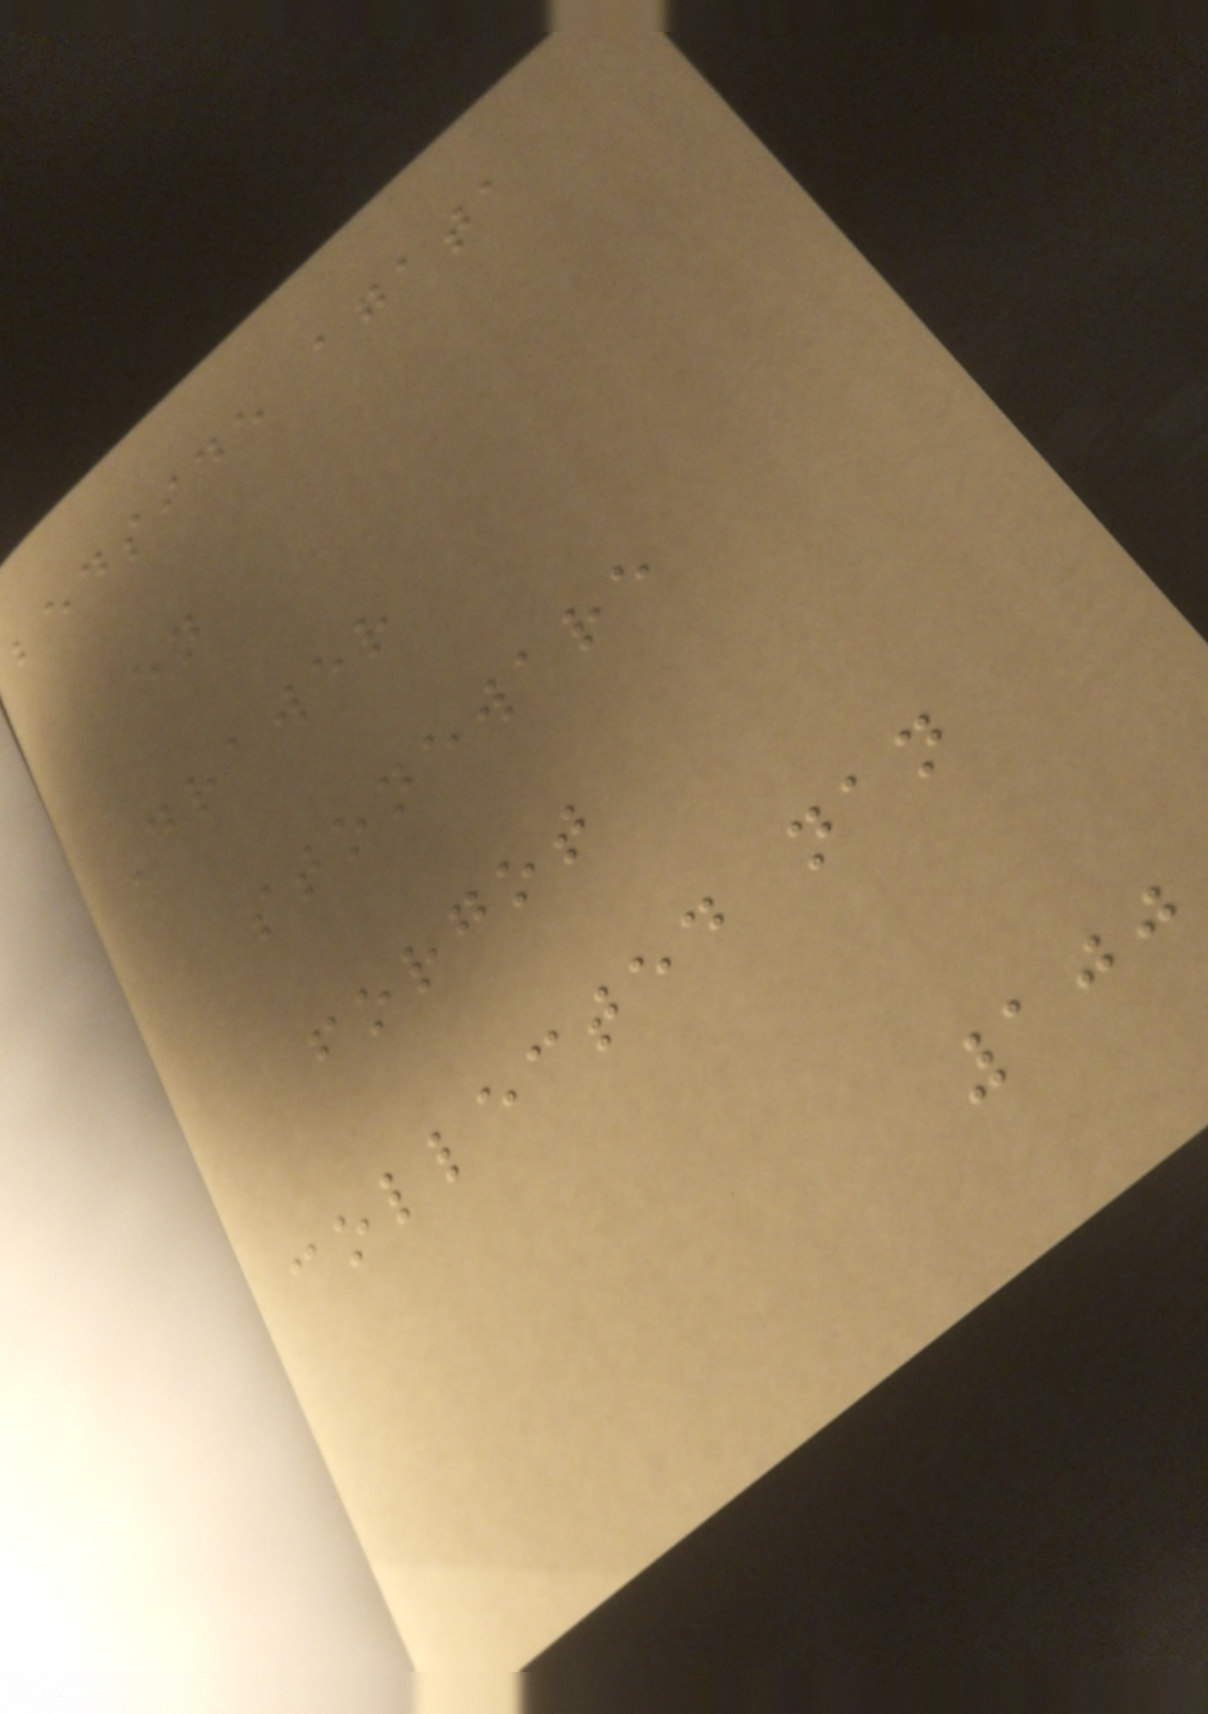bedside agata
en
Drawer
stoneware
forgot
collected nan
100
